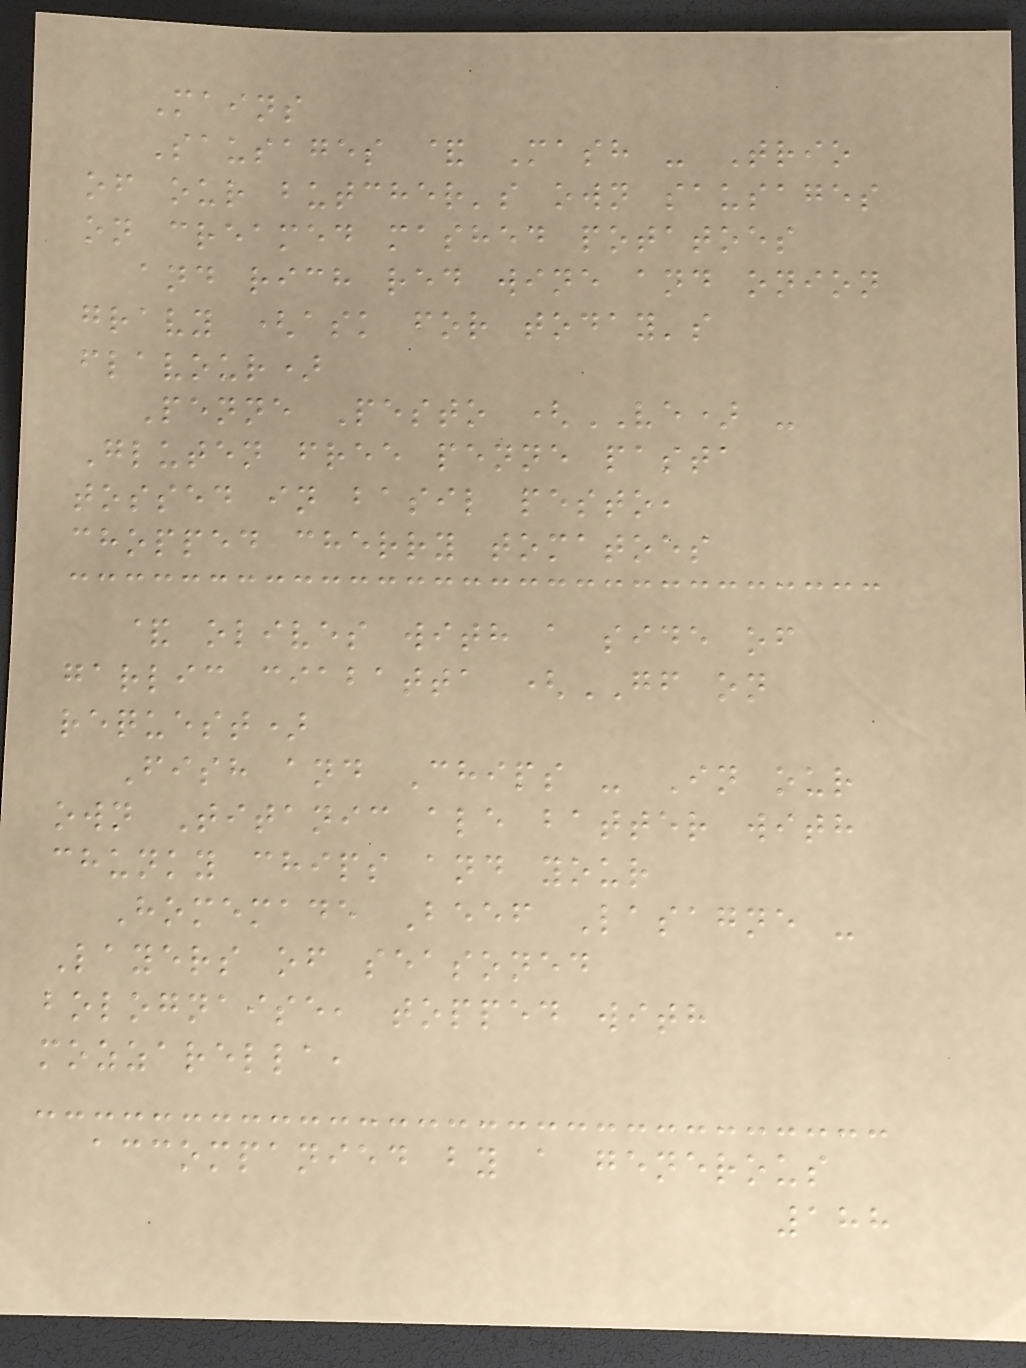Mains
Sausages & Mash - Trio
of our butcher's own sausages
on creamed mashed potatoes
and rich red wine and onion
gravy (ask for today's
flavour)
Penne Pesto (VE) -
Gluten free penne pasta
tossed in basil pesto,
chopped cherry tomatoes
& olives with a side of
garlic ciabatta (GF on
request)
Fish and Chips - In our
own Titanic ale batter with
chunky chips and your
Homemade Beef Lasagne -
Layers of seasoned
bolognaise, topped with
mozzarella,
accompanied by a generous
188
